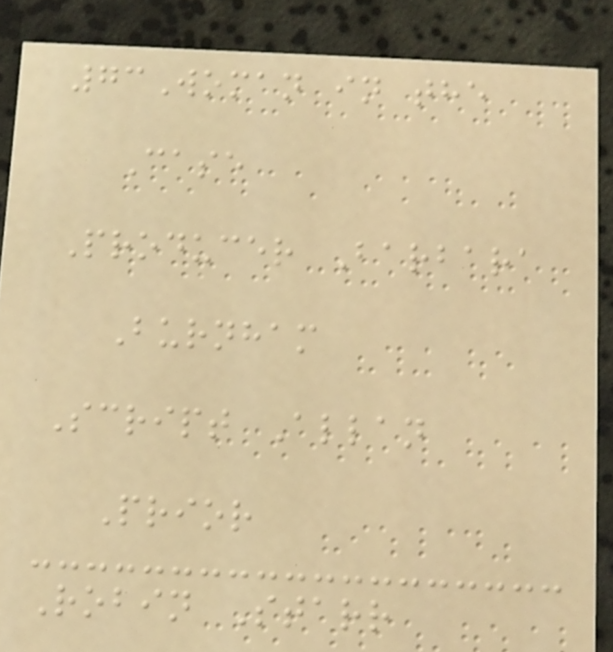73Woman in the
Case
Producer Barbara
Burnham
Script Allan
Prior
Robin Starr
